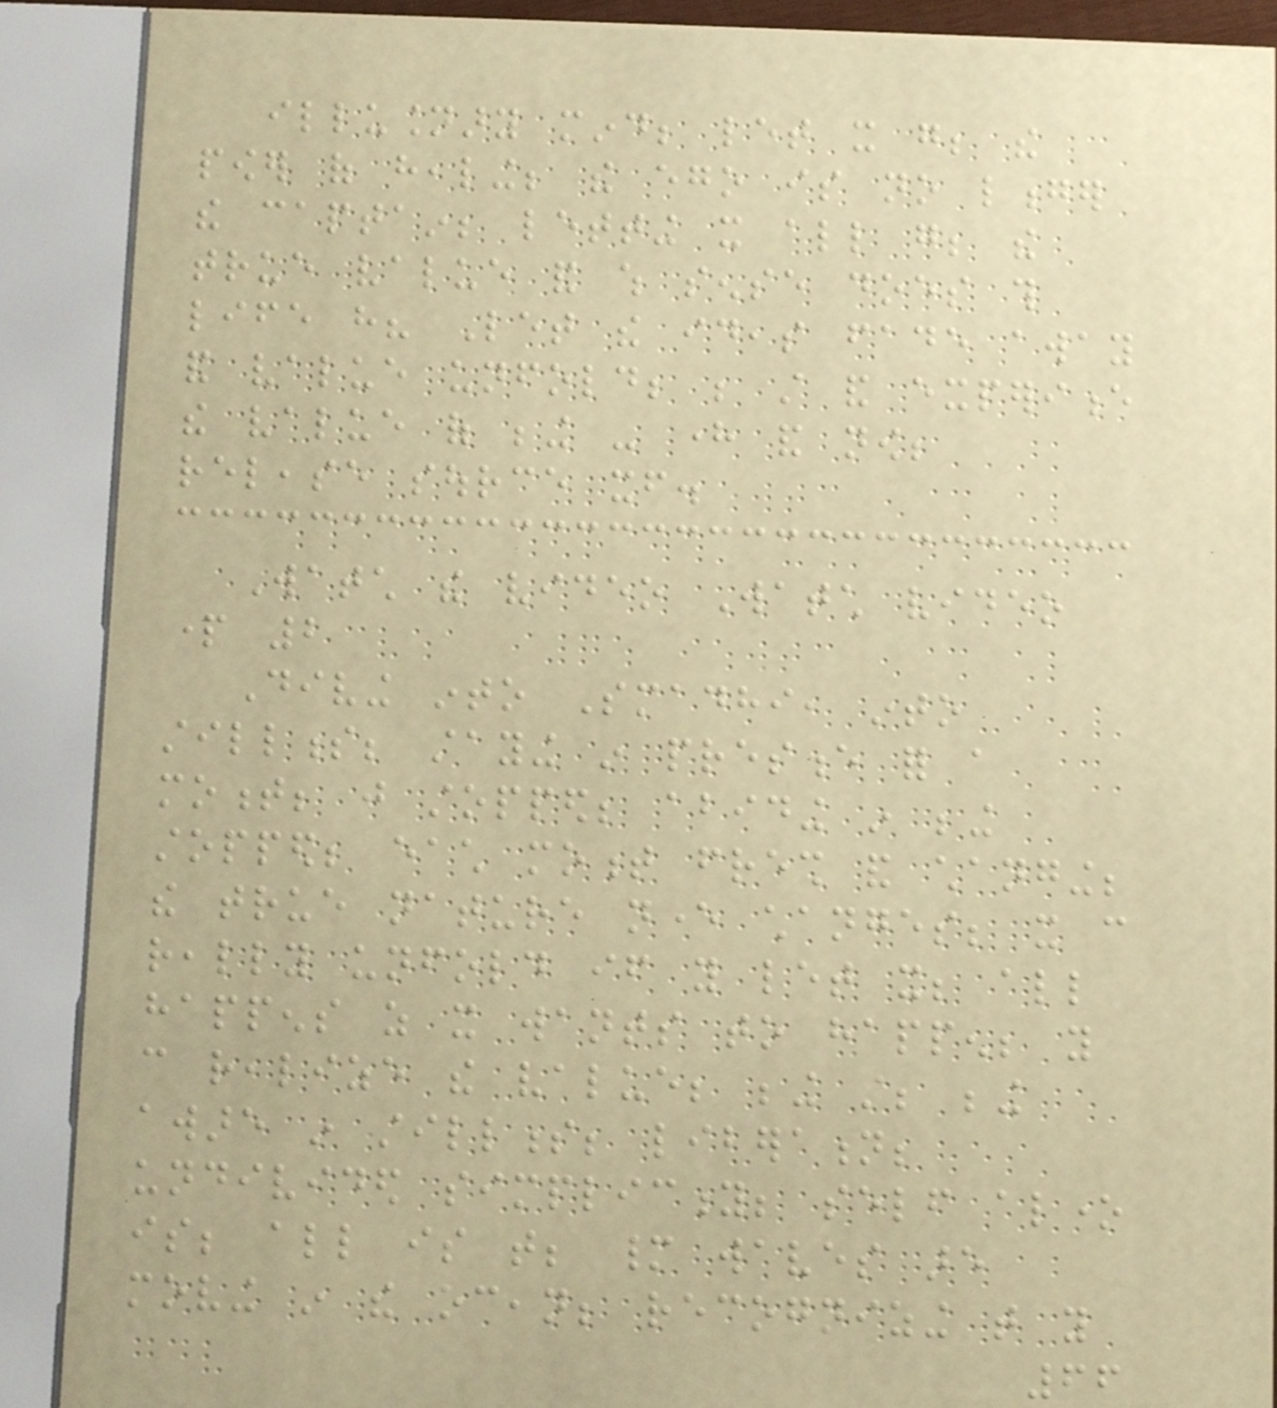illusionary mind; let it go; the
power of healing; the ego is no longer
the captain; letting it all go; the
true value and which sense does this
life have? Let the ideas fade away
and value unfold; be still and experience
the value of being - here and now;
release source itself.
Watch the video Watch video
part 2
Diving into Smadhi, into
stillness; staying in presence for a
moment; just stopped; abiding in being
stopped; each moment fresh and changing;
the true nature never changes; it can
really unfold if you let it; all
happens as it wants to happen; you
can realize the value; being still; being
aware in stillness; liberation;
undivided simplicity; self alone
is; all is that; many waves are
moving in the ocean; recognizing that you
66
